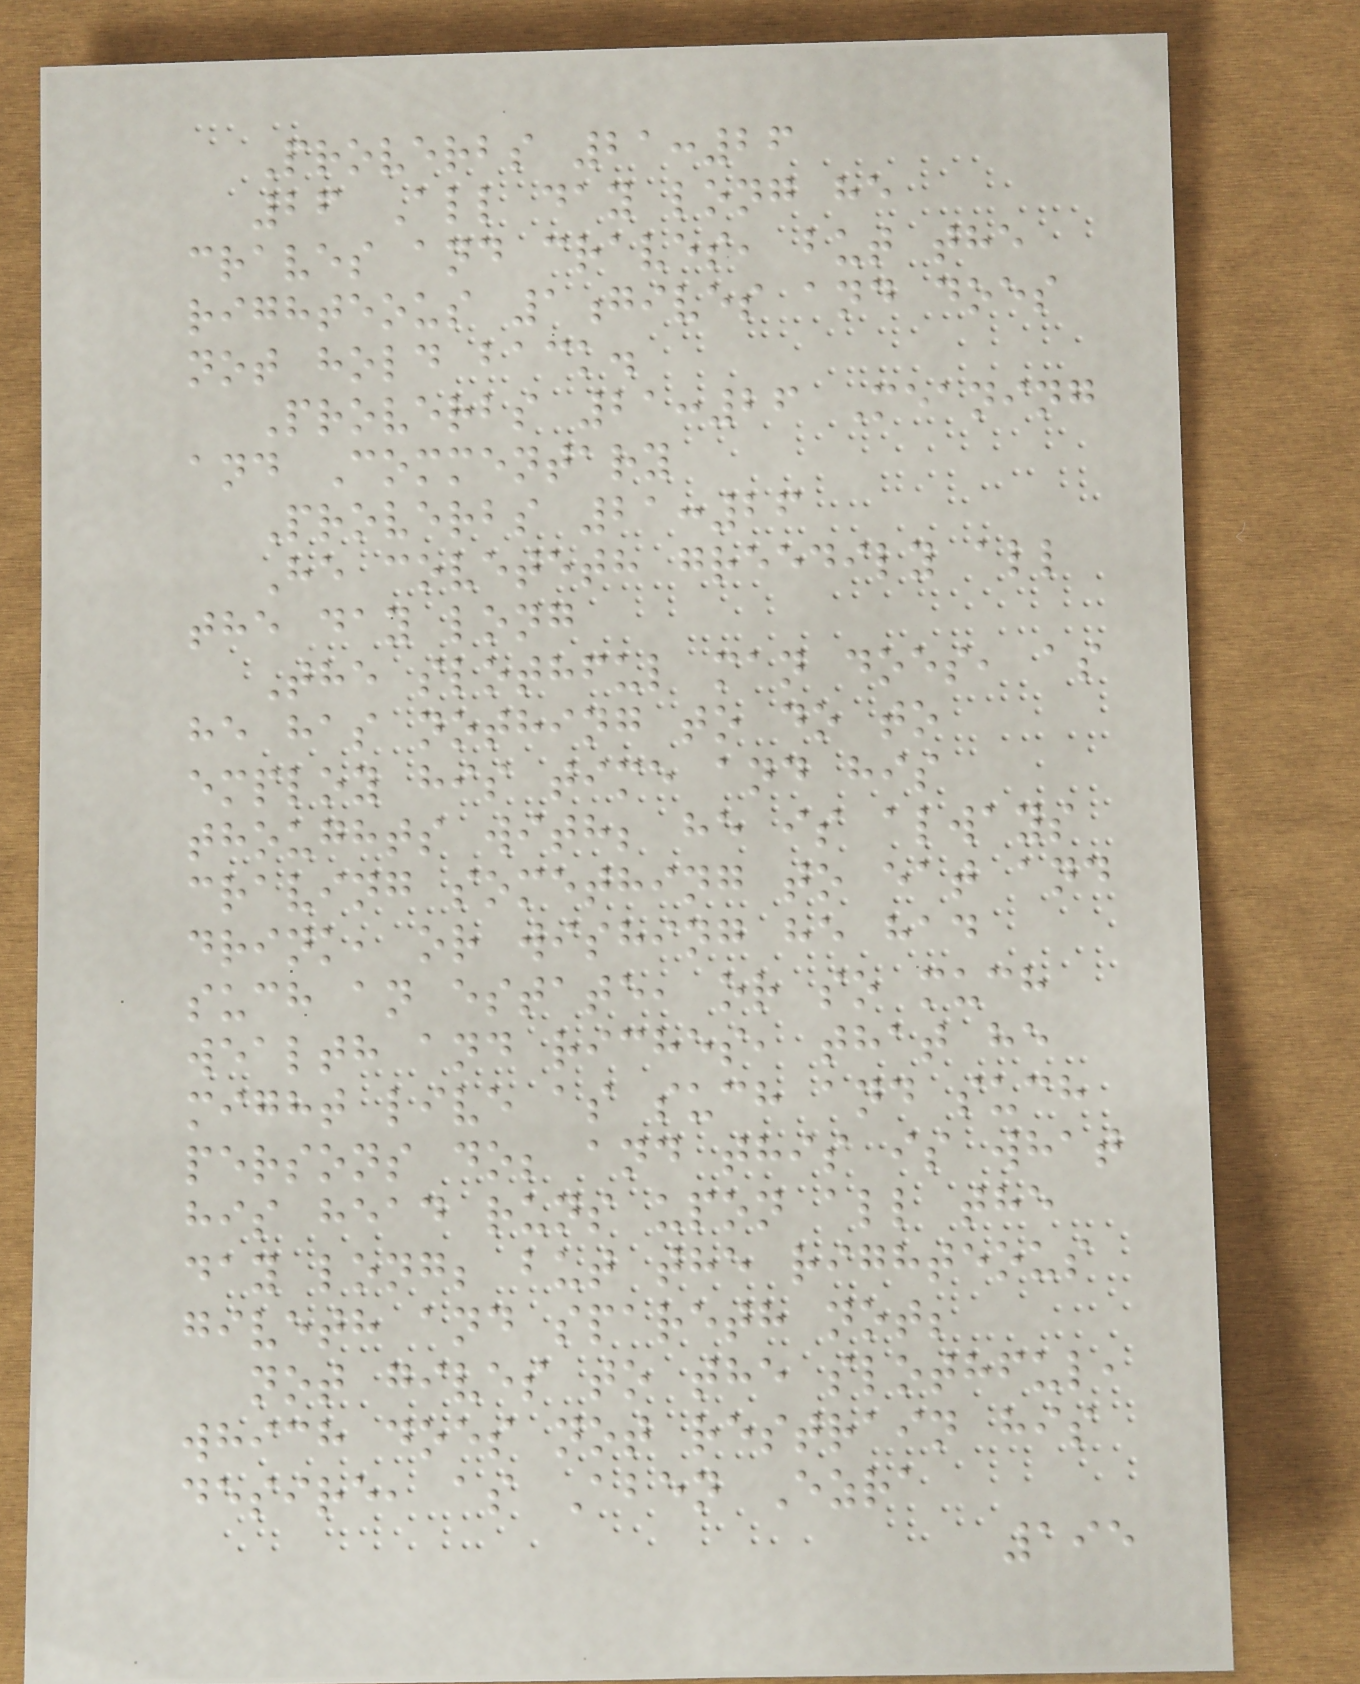Proverbs 21:26
26 All day long he
craves and craves, but the
righteous 1gives and does
not hold back.
Proverbs 21:26 Meaning
and Commentary
Proverbs 21:26
He coveteth greedily all
the day long
The slothful man does, as
he has nothing to do to
employ his time and his
thoughts with; he is always
craving something to eat and
drink, or wishing he had
such an estate, or so much
wealth and riches, that he
might live as such and such
persons do; and this is what
his head runs upon all the
day long; but the righteous
giveth and spareth not;
not gives to the slothful,
which does not restrain his
desire, as Aben Ezra
195
